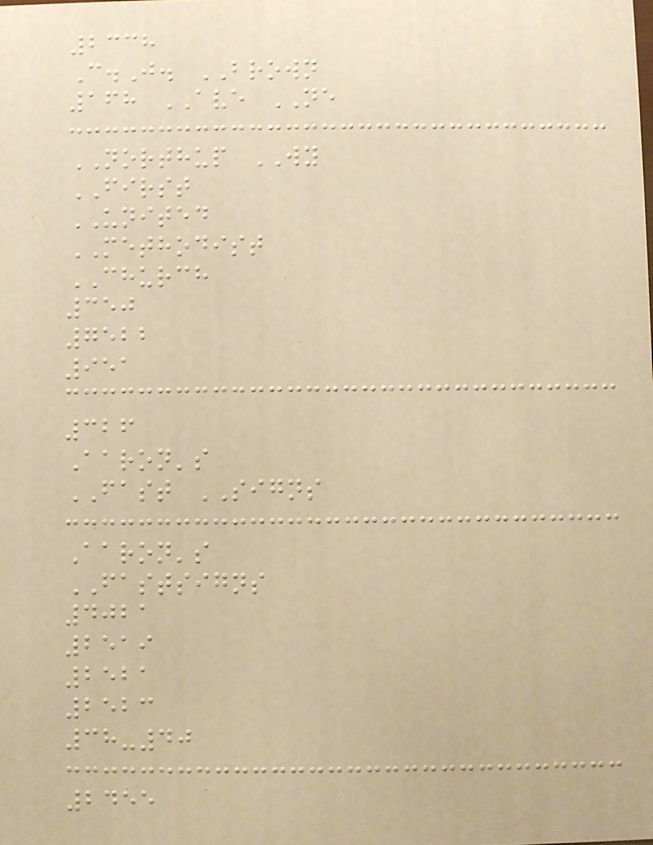2338
C.J. BROWN
168 AVE NE
NORTHUP WY
FIRST
UNITED
METHODIST
CHURCH
350
7522
951
326
Aaron's
FAST SIGNS
Aaron's
FASTSIGNS
4021
2519
2521
2523
38-40
2455
